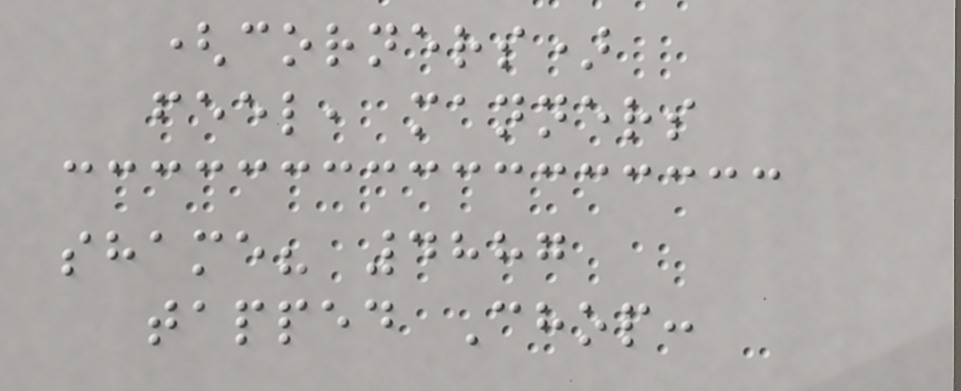(corners)
feel, manners
shame? 4887
tapped Chop:
